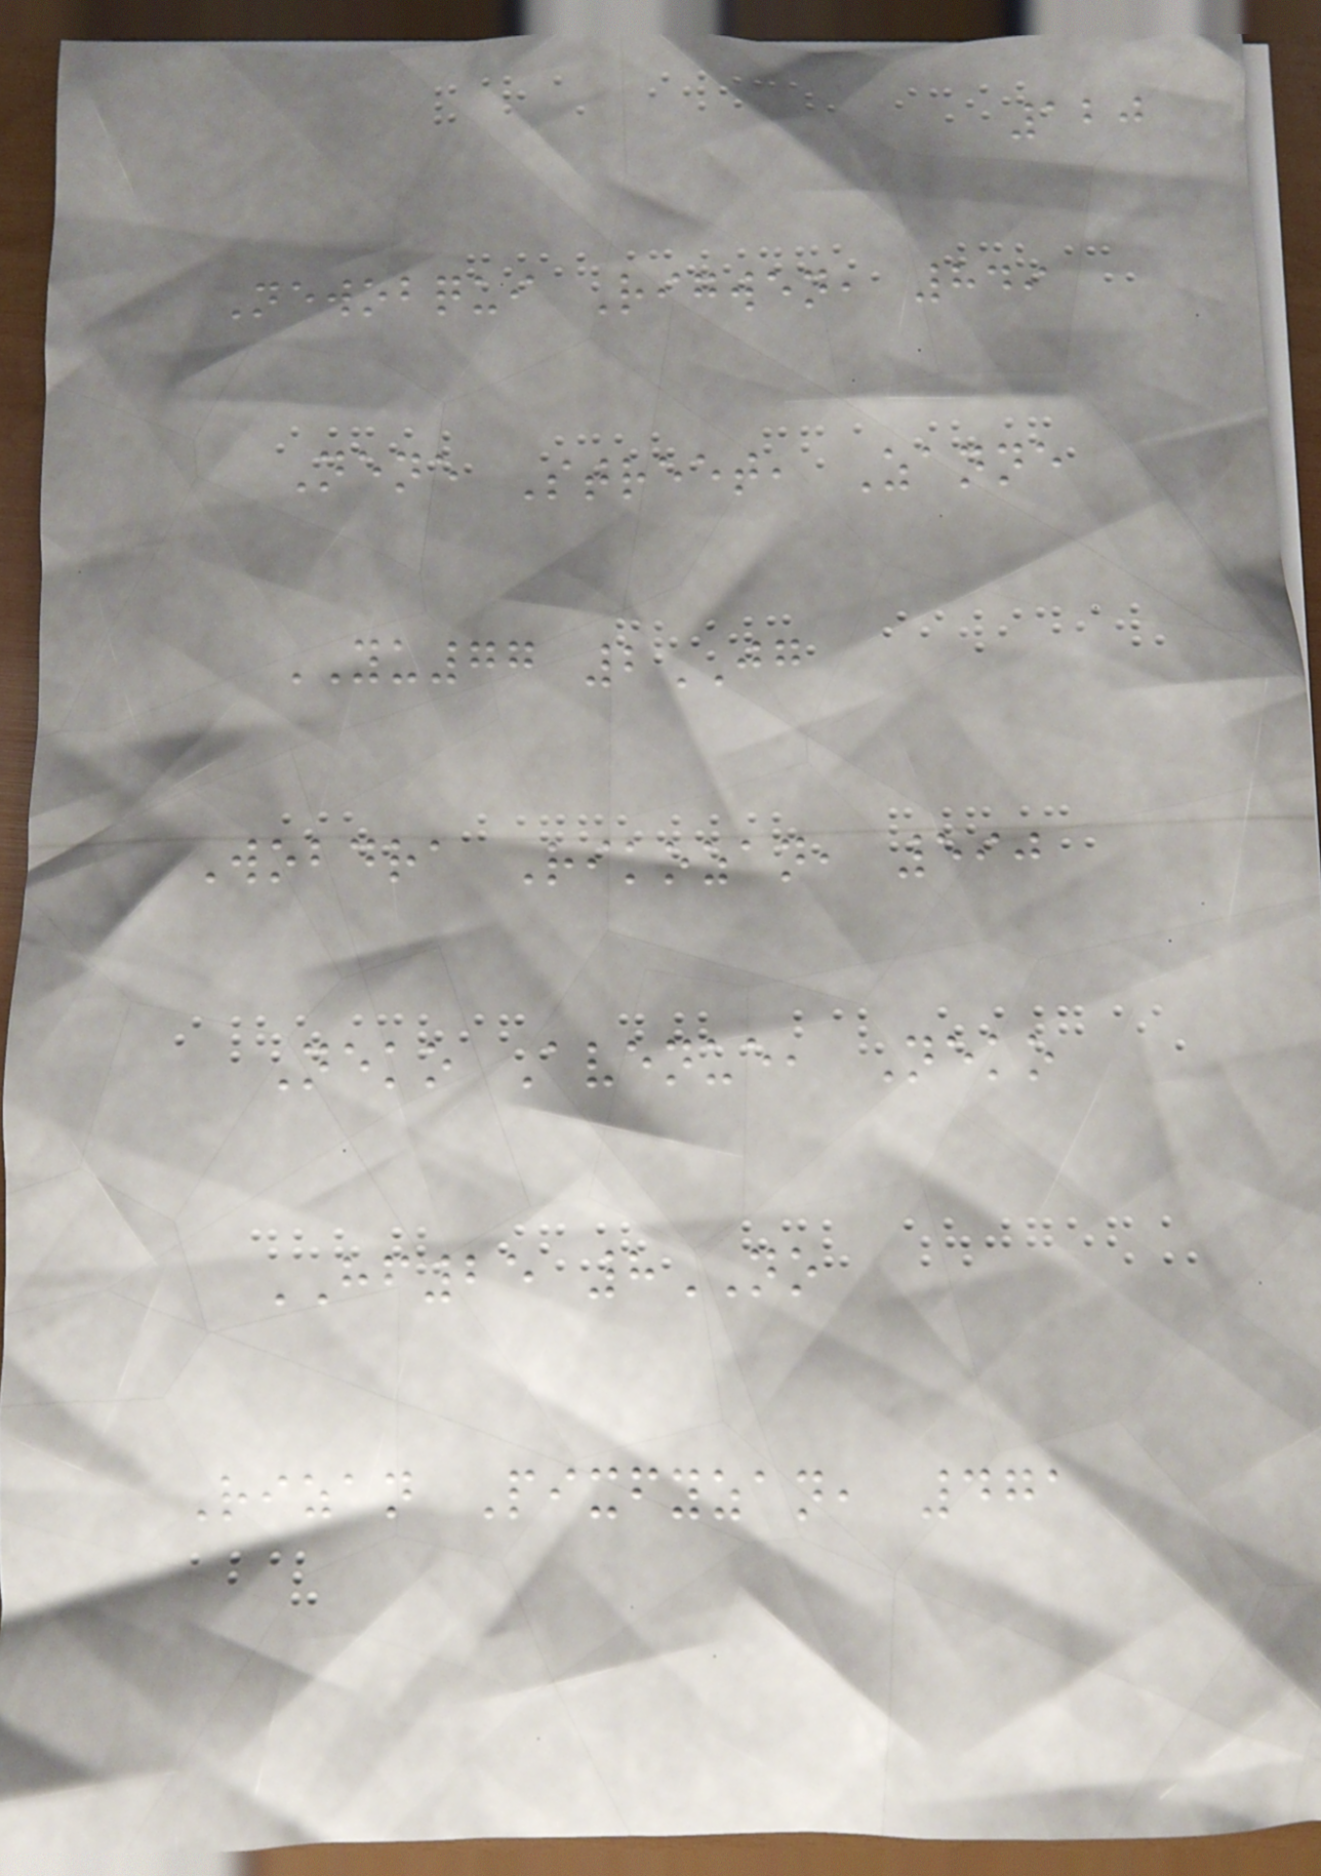120
Newobqui Rigwen, 849
Nene Street, Zanne
YU77 2JG
Wobdra Rikozan, 590
Neko Avenue, Neko
HF25 8NO
Rizan Pixfyzan, 471
